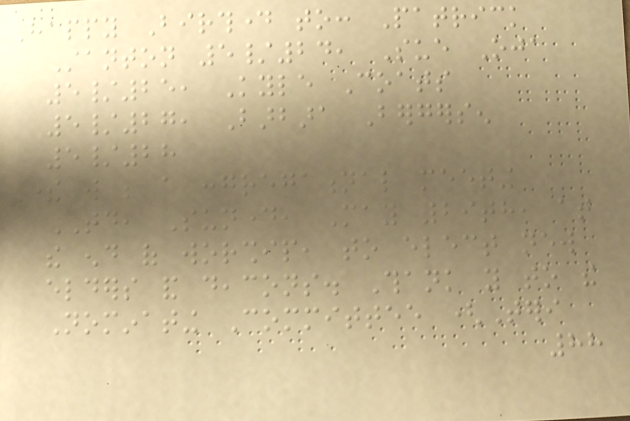Happy Birthday to: Patrick
Stanton 5/24, Sue Oja
5/25, Kyle Coats
5/27, Barbara Bergersen
5/28
There will be a congregational meeting
TODAY, Sunday, May 29th, at
the end of worship, to elect new
elders and deacons. Thank you to the
Nominating Committee (Teri
88
